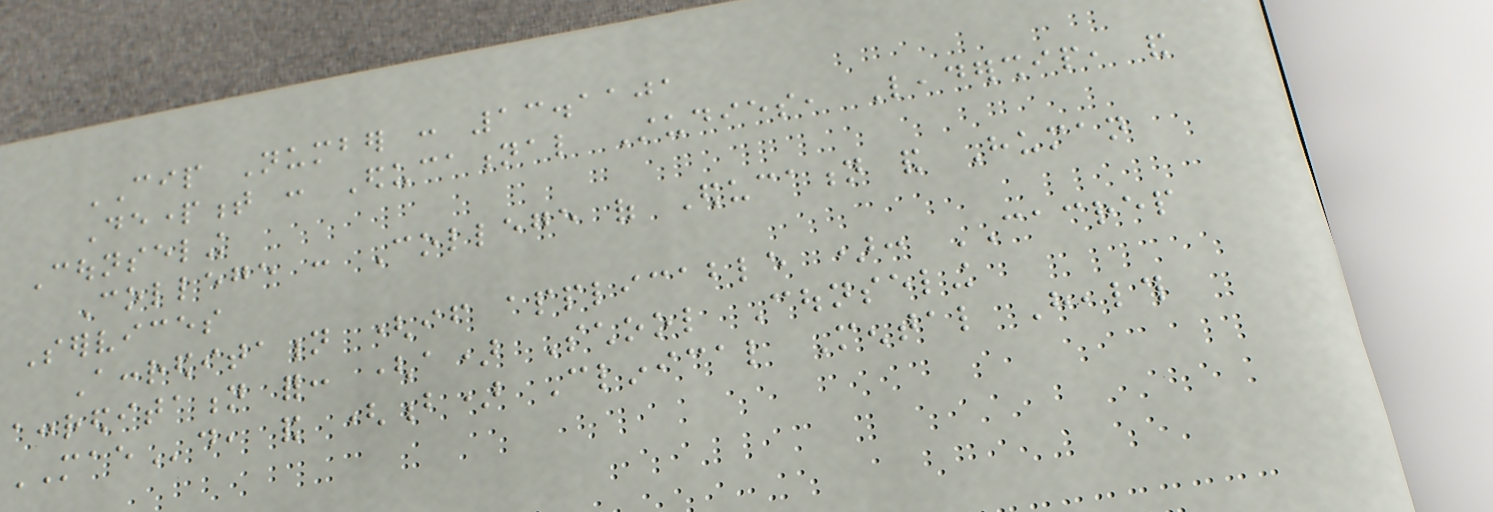CIP Number : 13.1101
Department : Educational Studies, Leadership, and
Counseling
College : College of Education and Human
Services
Accreditation (if applicable ): CACREP
accreditation for: (a) School Counseling
MAEd, and (b) Clinical Mental Health
